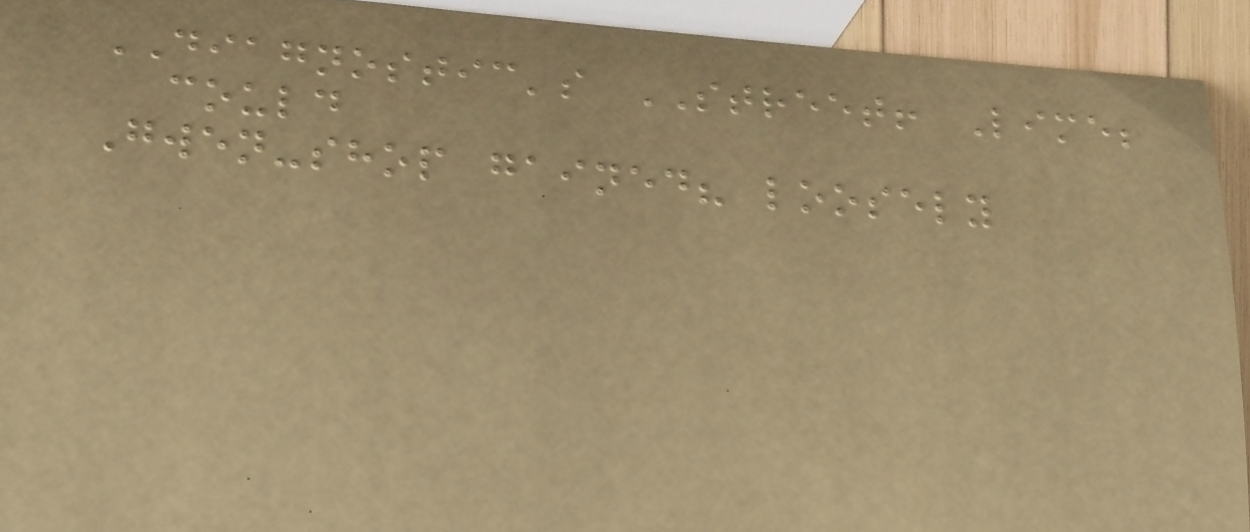DIAGNOSTIC's STREET! Lime;
could
Gwen-shop gained? loosely
